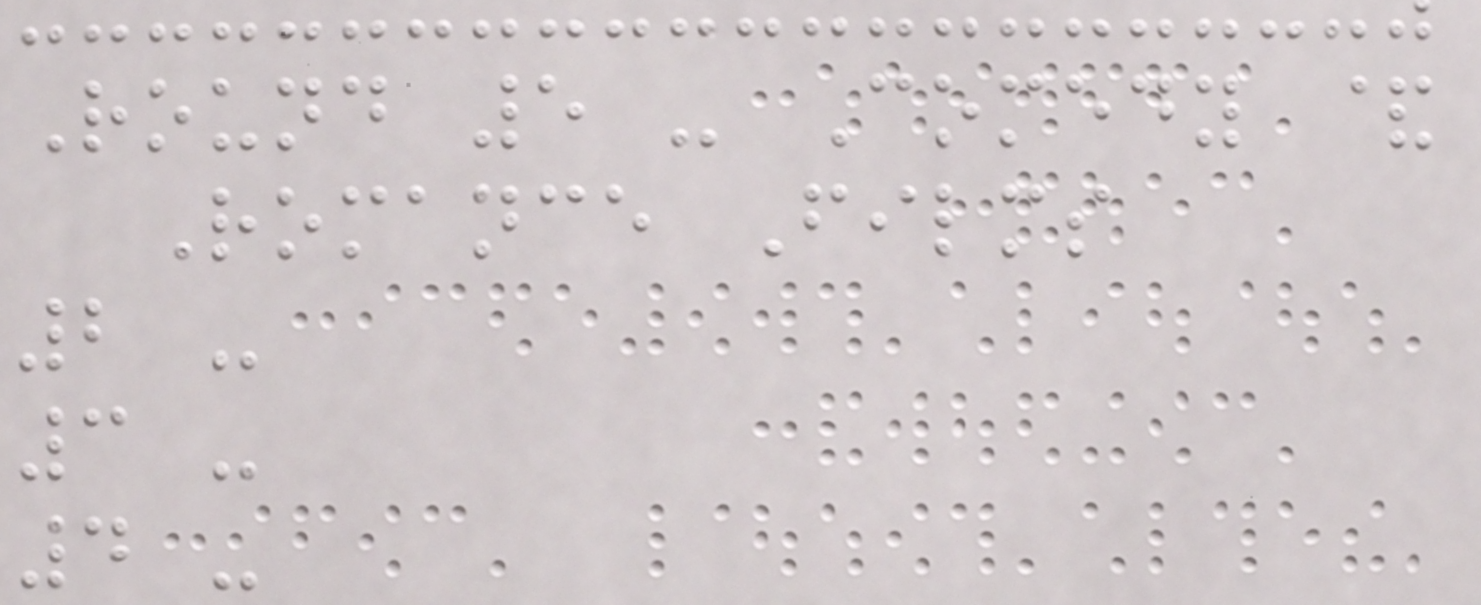Round 5 - Comedy &
Romance Films
2 -
3 -
4 -
